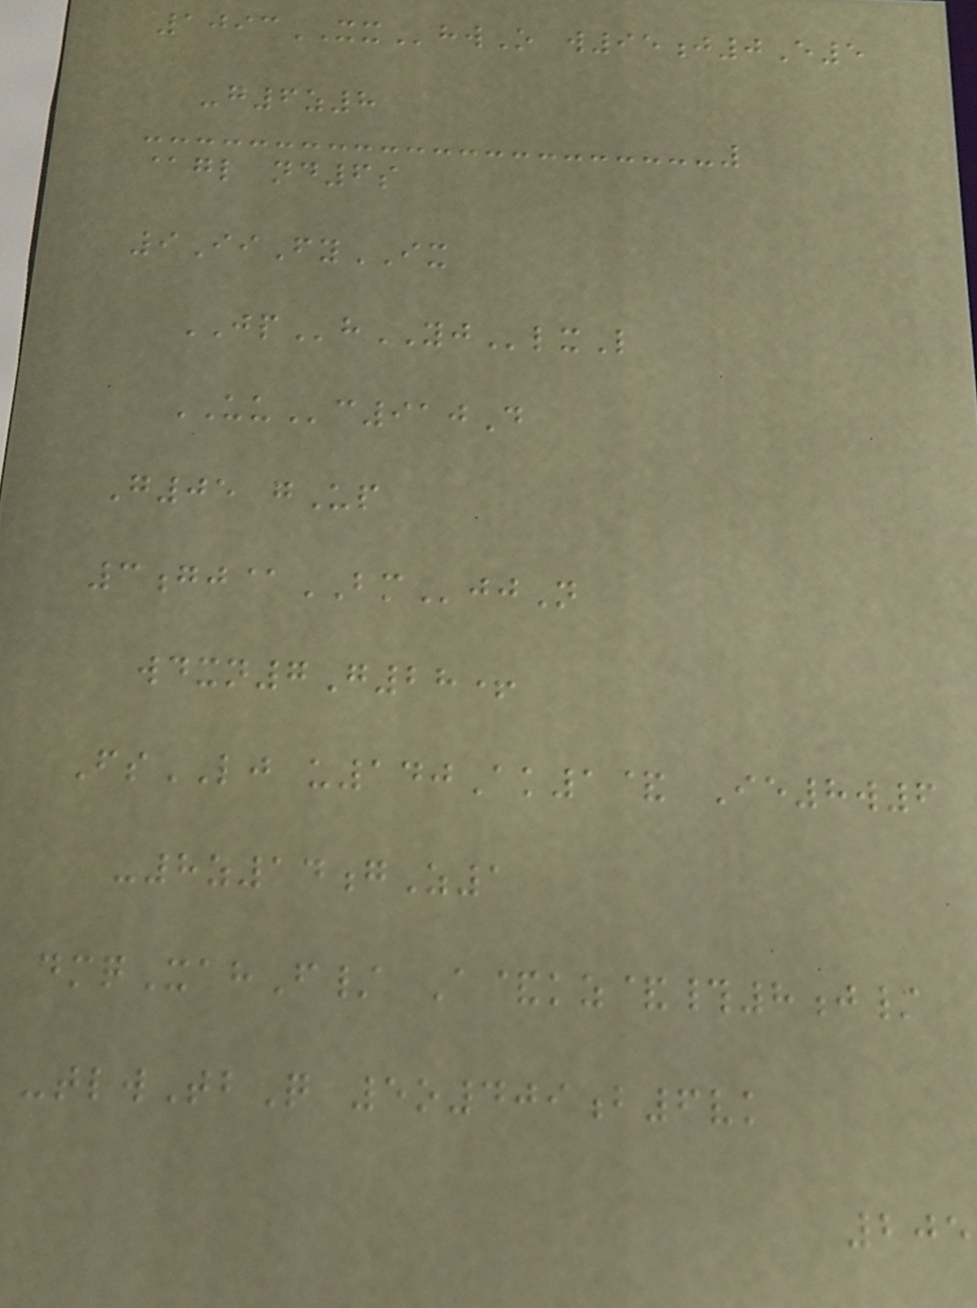1093XXhwO w95j0E5
-g6z8
@gl nd6s
9IiFyIX
JPhYJlxL
UUc910D
G05 gUp
3gj@BMjjN
wdxn7G28+
FsLJ u140Ak1& Ie8w6
-8z14gZ1
dmqXahF/ A&kz&#8j/
-tlwTbQ 5o409b6vk
205
